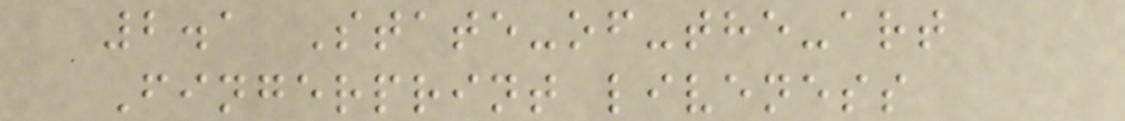2.1 State-of-the-art
Fingerprint liveness
